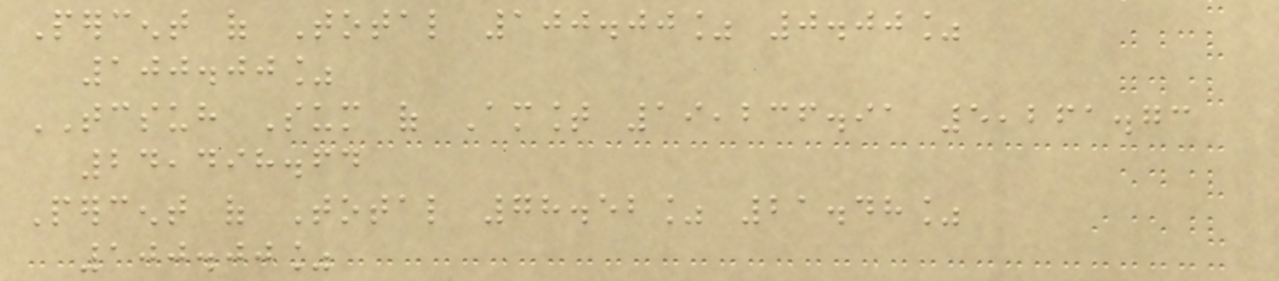Percent of Total 100.00% 0.00%
100.00%
TCSUH Sum of Amount 19,236.91 5,261.73
24,498.64
Percent of Total 78.52% 21.48%
100.00%
